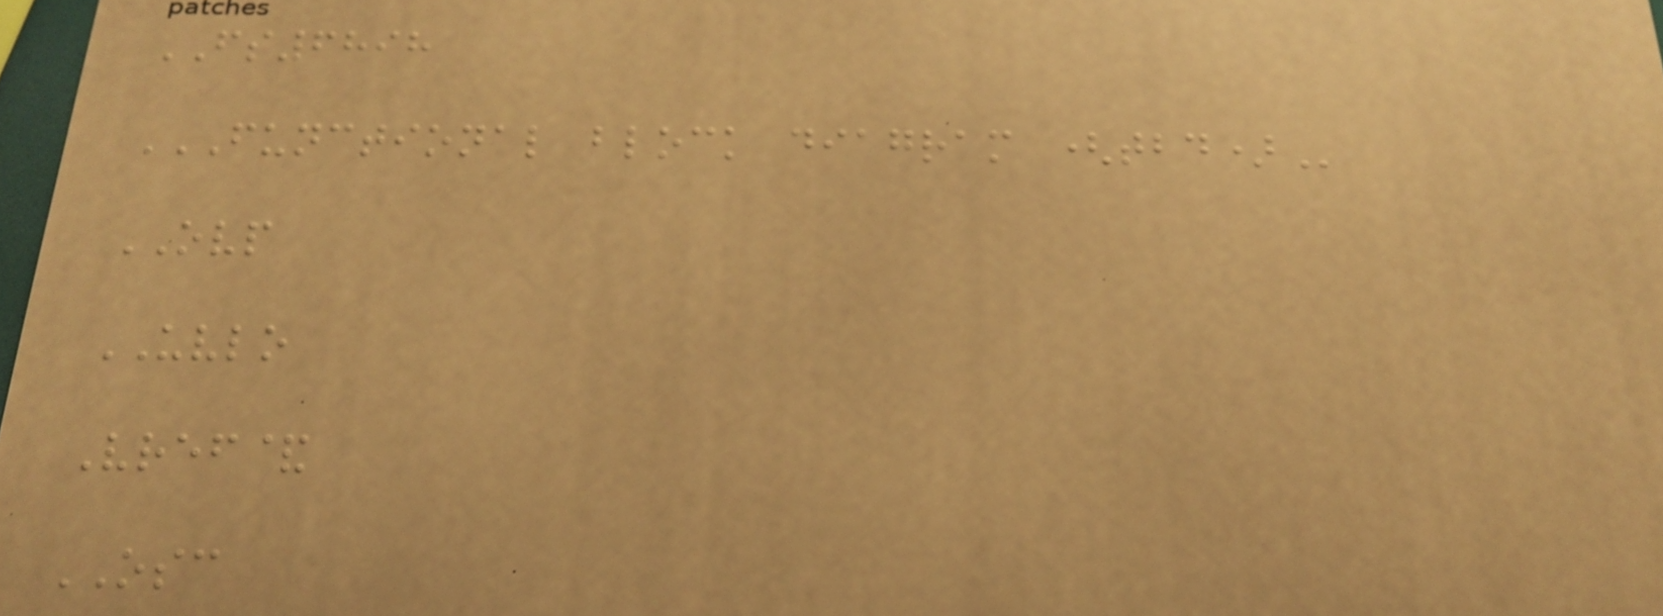FS6898
FUNCTIONAL BLOCK DIAGRAM (TBD)
OVP
UVLO
Vref&
OSC
